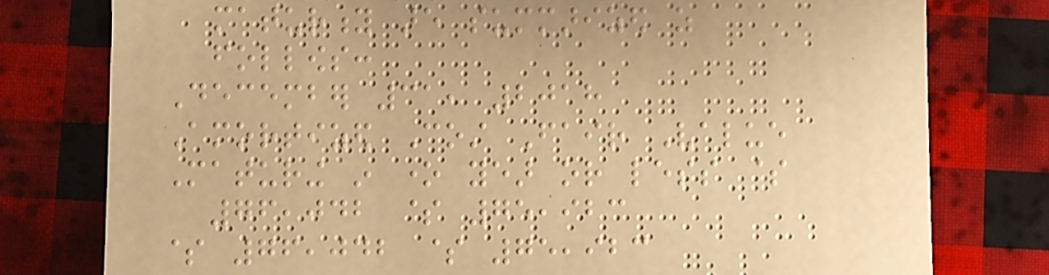maturity are summarized as
follows:
December 31, 2018
Amortized Cost Fair Value
Maturing in one year or less $
76,042 $ 75,923
$ 76,042 $ 75,923
